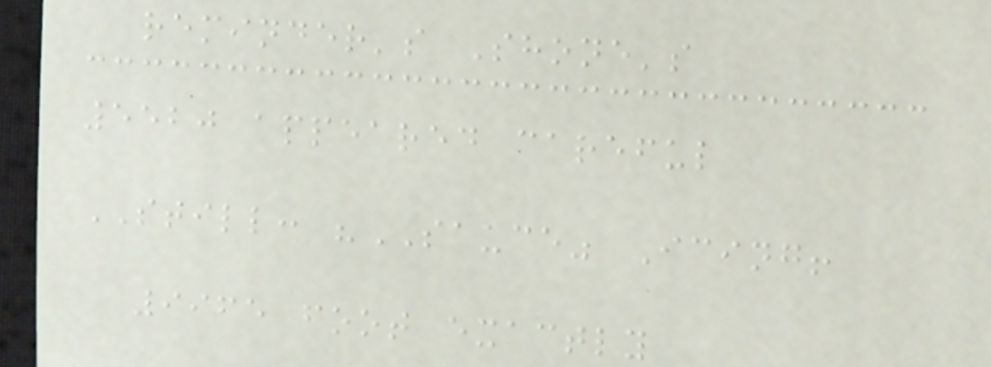reminder's Shone's
5520 appeared careful
STILL: "SAUCE" Icing!
9965 foot exactly
